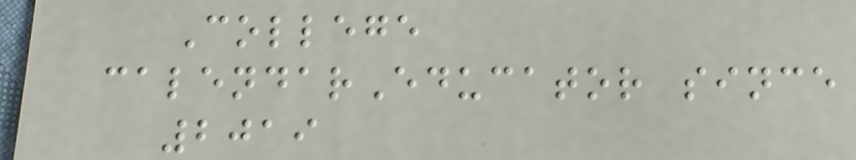College
calendarEducator since
2019
